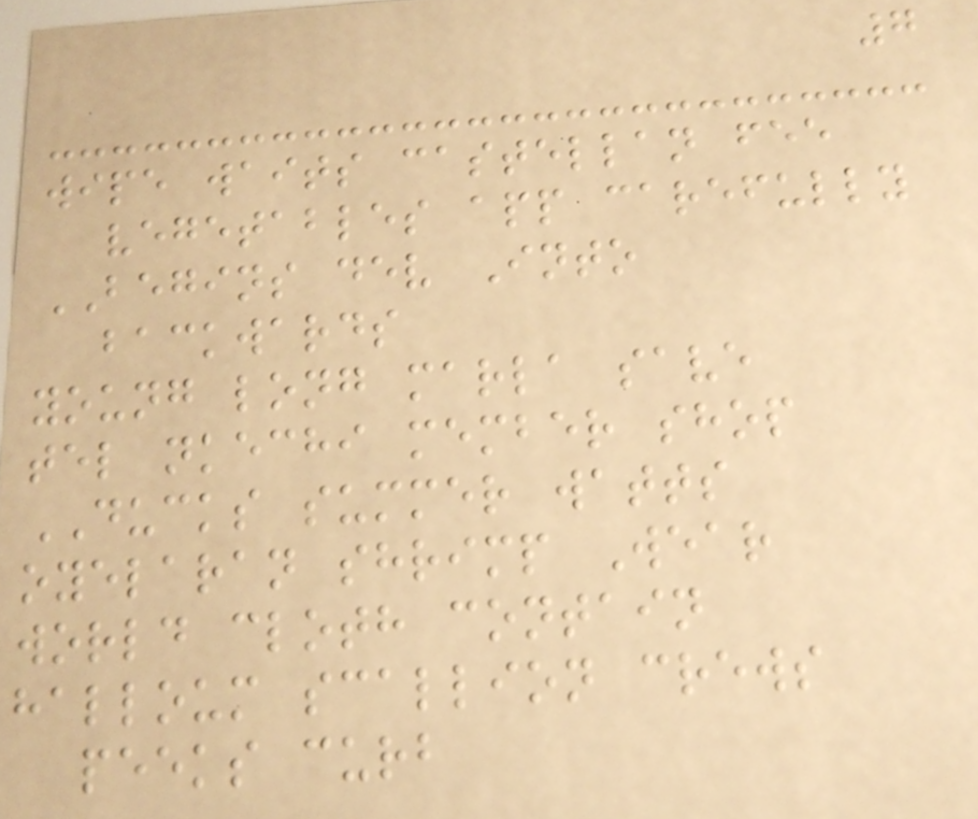7
wipe waits castellan fee
vegetables app carefully
BEGINS dev Into
backwards
young long marla save
tel nkechi member shop
DUCKS summer watts
oyelaran shrimp Wear
world cloth contain
halloum scallion crews
peeks curb
